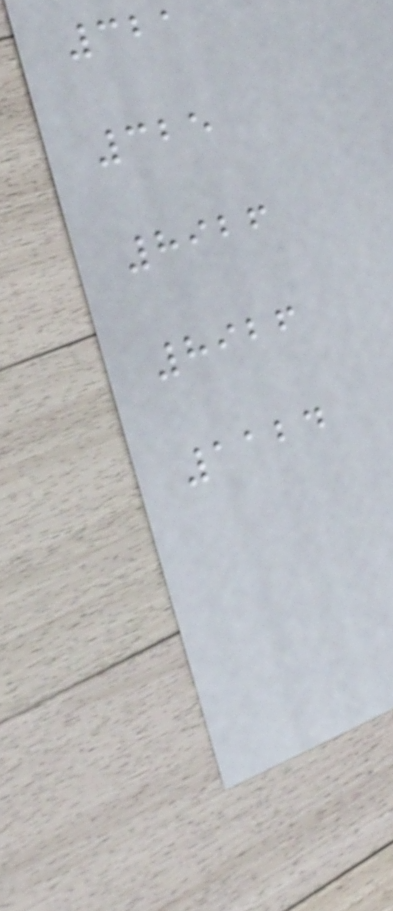321
325
8926
8926
1124
